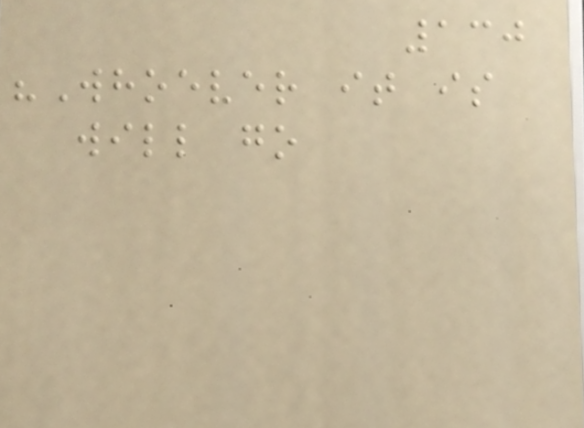130
"Whoever it is
will go
